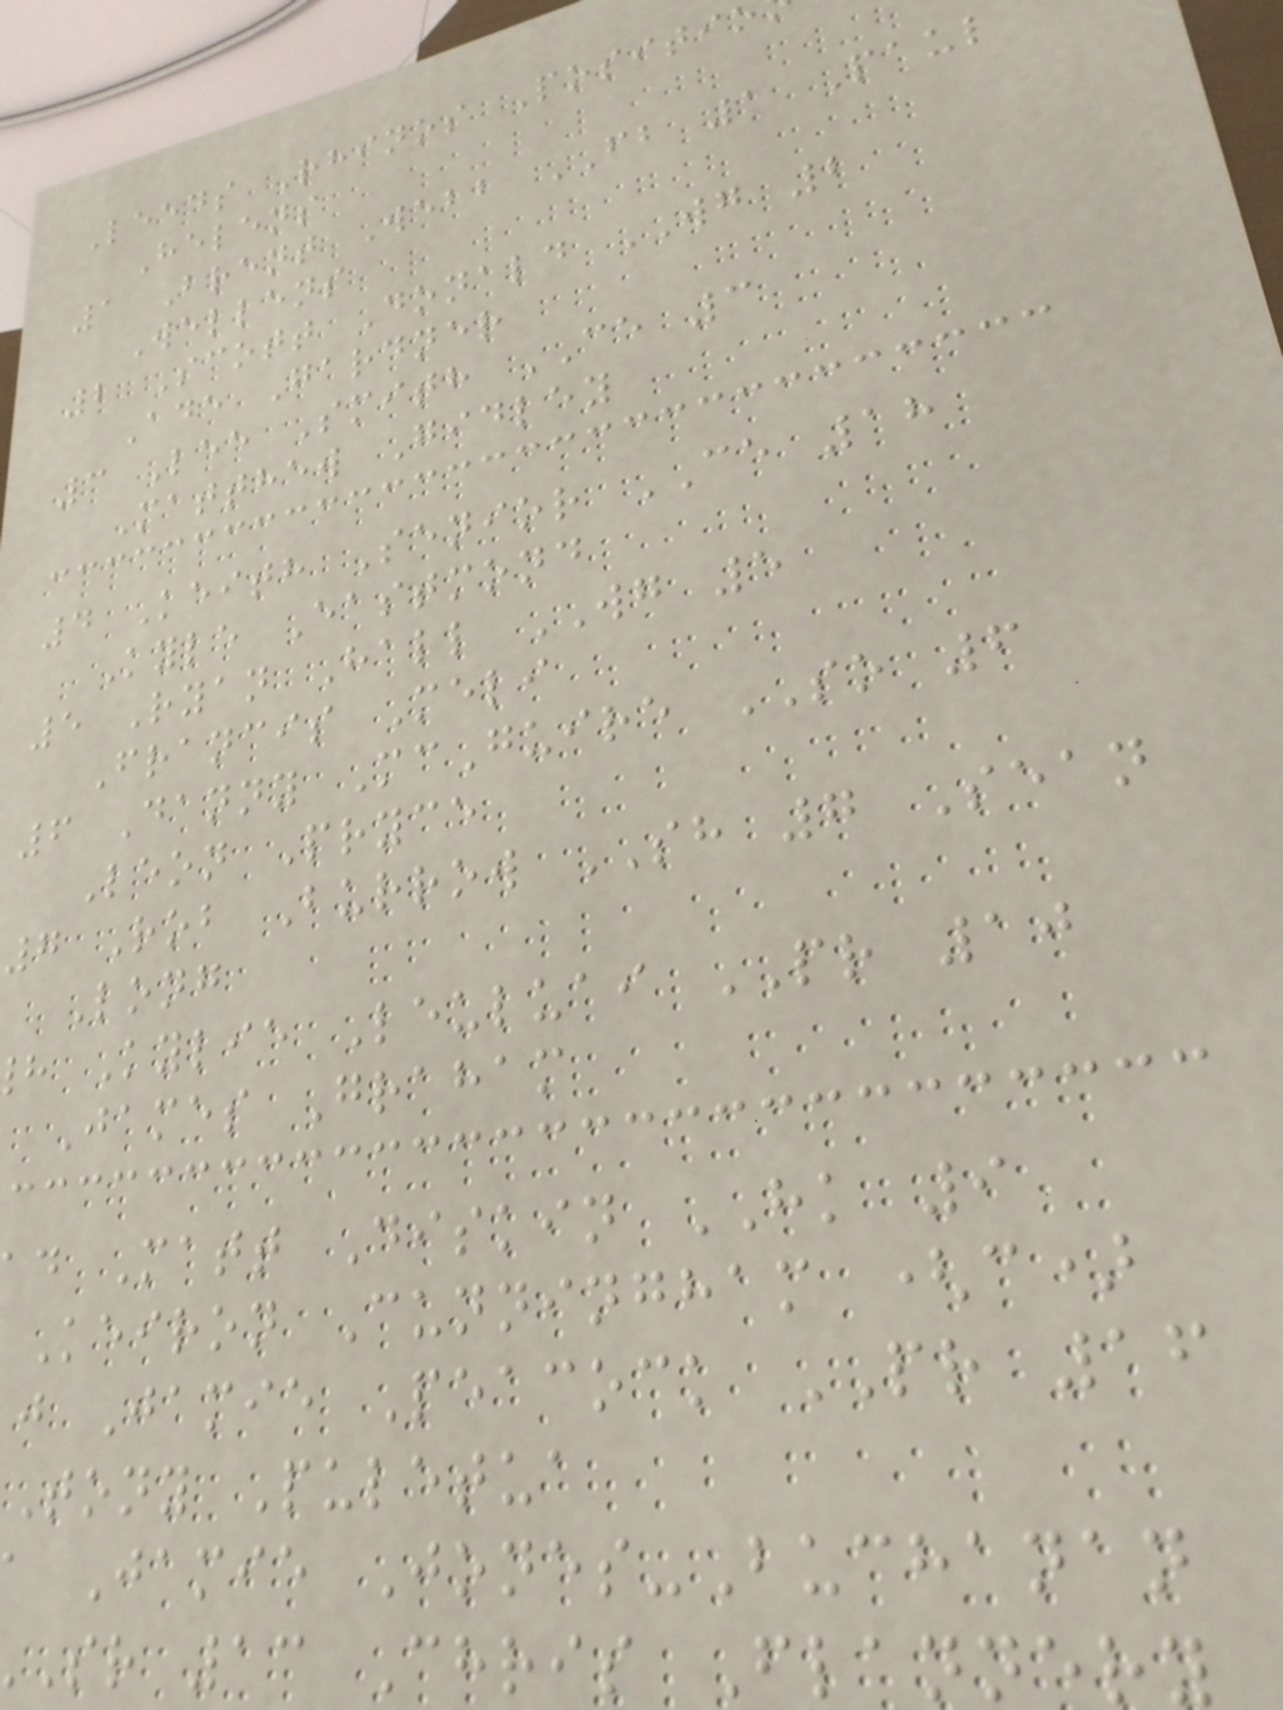Leeds Rhinos Positi
Helens
1 Brent Webb FB 1 Paul
Wellens
2 Scott Donald WG 2
Ade Gardner
3 Lee Smith CE 3
Matthew Gidley
4 Keith Senior CE 18
Kyle Eastmond
5 Ryan Hall WG 5
Francis Meli
6 Danny McGuire SO 6
Leon Pryce
7 Rob Burrow SH 7 Sean
Long
h Kylie Leuluai PR 10
James Graham
d Matt Diskin HK 9
Keiron Cunningham (c)
j Jamie Peacock PR 16
Tony Puletua
Jamie Jones-Buchanan
sr 13 Chris Flannery
